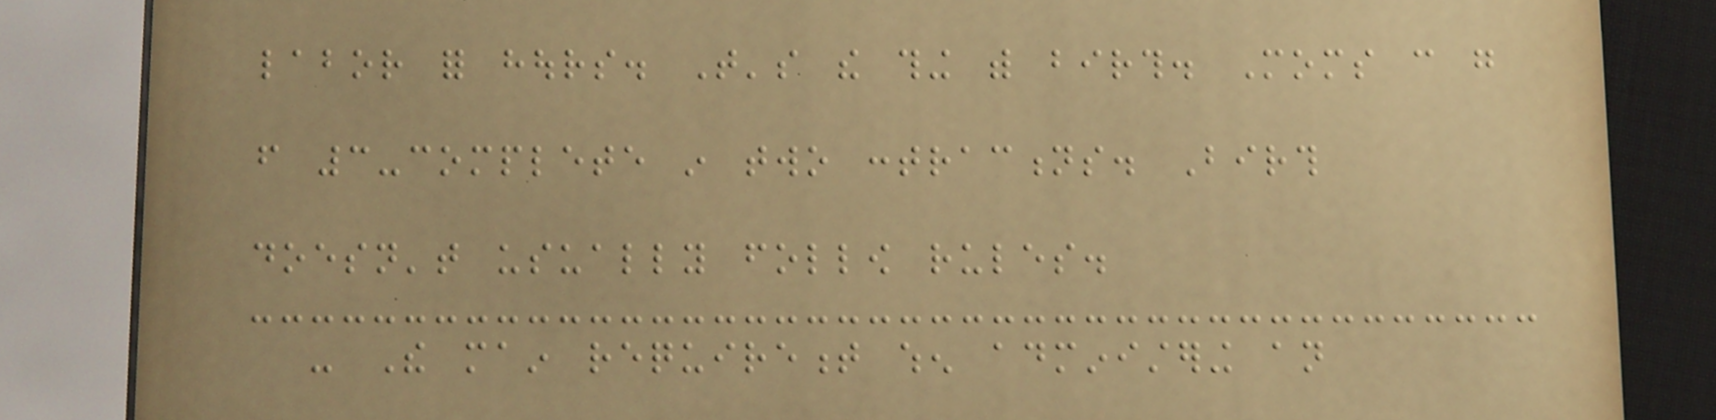labor for hours. That's the thing with birth. Moms can go
from 3-complete in two contractions. Birth
doesn't usually follow rules.
- The main requirement when administering an
